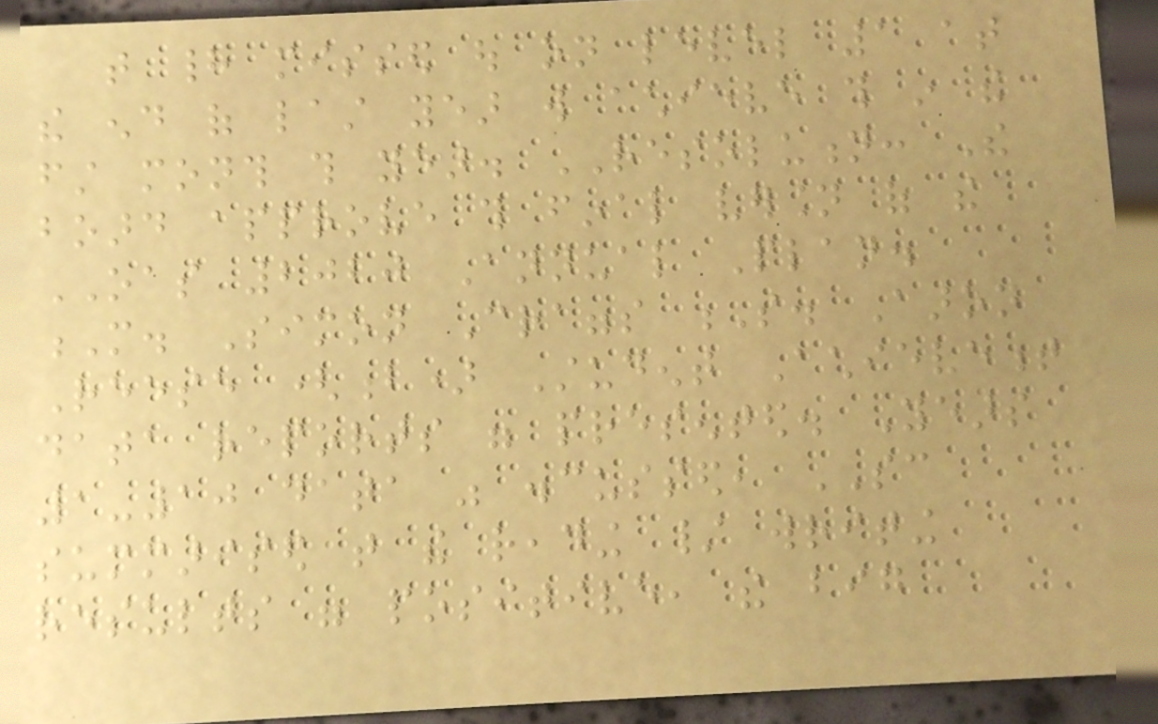that had missed out on level 1 at
the end of last year will achieve this in the
first month this year. RESOLUTION: The
board approve this final version of the
OAS 2020 Annual Plan.
M. Simon Craggs S. Aaron
Reese (b) Student Achievement
data reports were presented. Years
1-10 data was discussed, SC
summarised that the reading / writing
results were positive, the big
